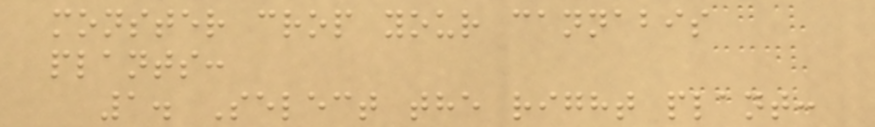monster crop your cannabis
plants:
1. Select the right plant:
